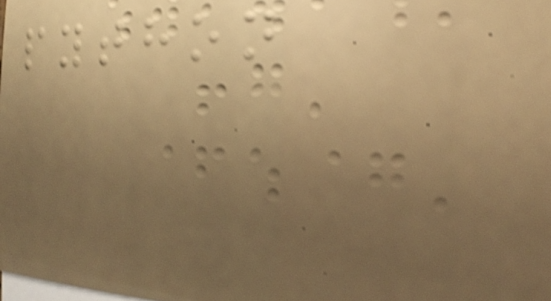python
